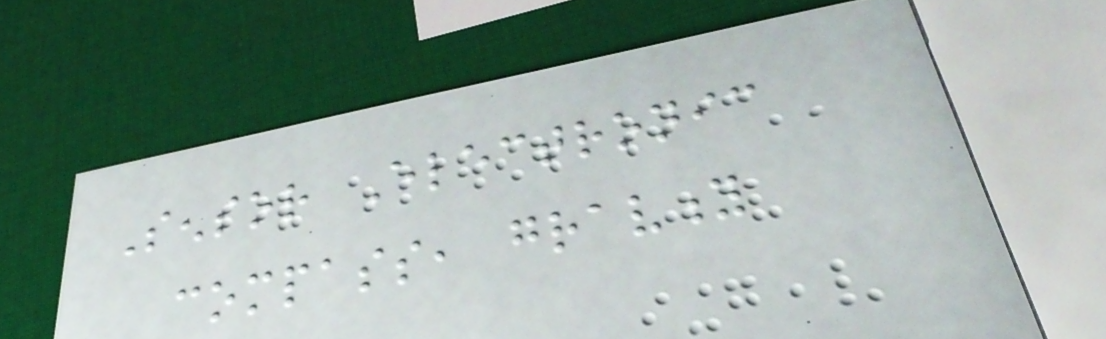Sensor Electronic
compass, gravity
